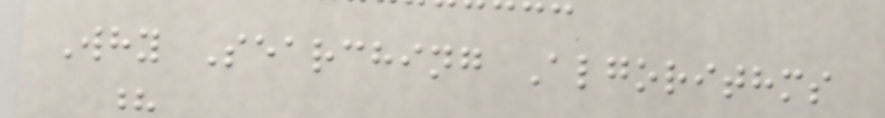Why Searching Algorithms
?
